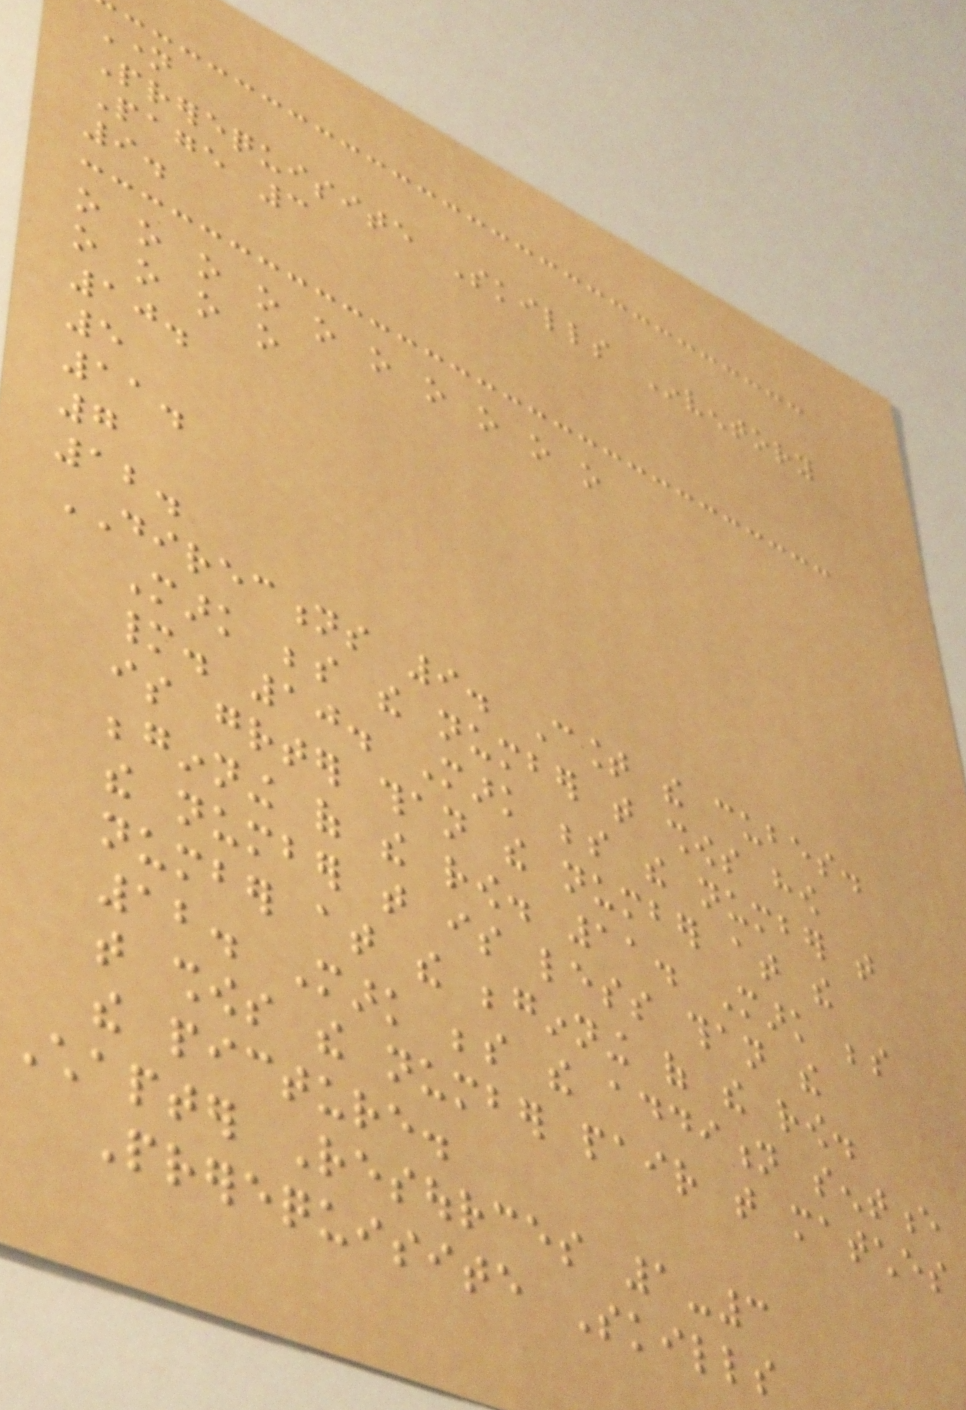Name
Prerequisite Skills Inventory
Page 3
9.
o o o o o o o o o o
o o o o
10.
5
11.
7
12.
DIRECTIONS 9. Count the cubes.
Mark beside the number that shows how
many. 10. Mark beside the number that
is greater than the number at the
beginning of the row. 11. Mark beside
the number that is less than the
number at the beginning of the row.
12. Mark beside the addition sentence
that shows the number pair that matches
the picture.
Chapter Resources 1-3
Prerequisite Skills
